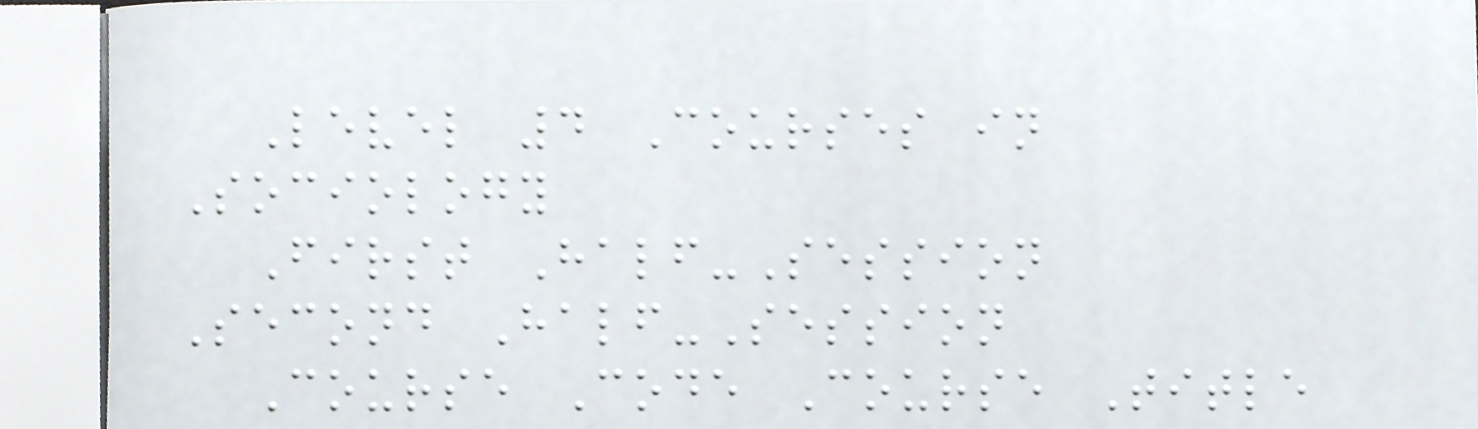Level 4 Courses in
Sociology
First Half-Session
Second Half-Session
Course Code Course Title
